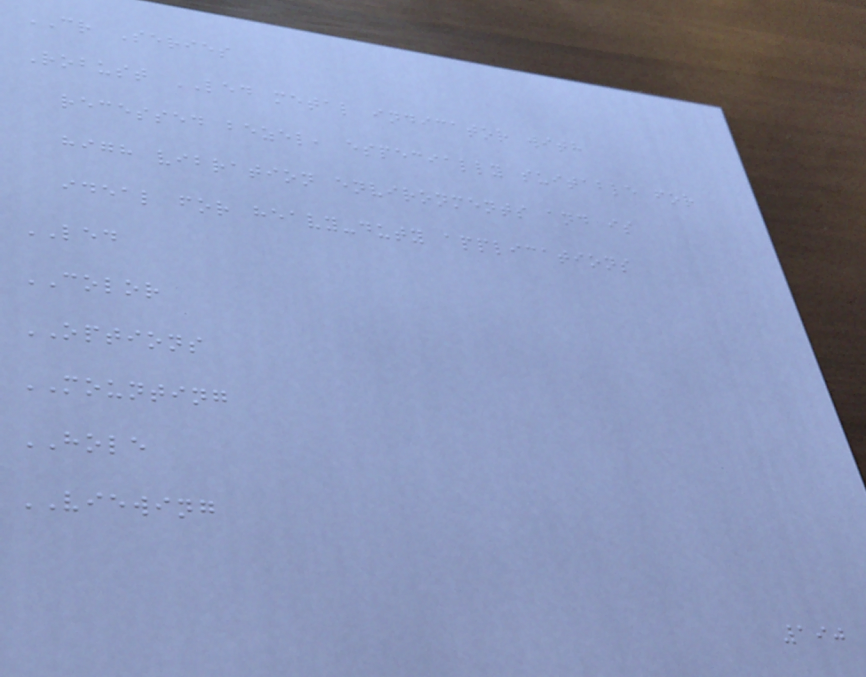CR Series
Robust LED metal indicator with
recessed bezel, especially suitable for
high vibration environments and is
ideal for heavy-duty applications
LED
COLOR
OPTIONS
MOUNTING
HOLE
VIEWING
190
